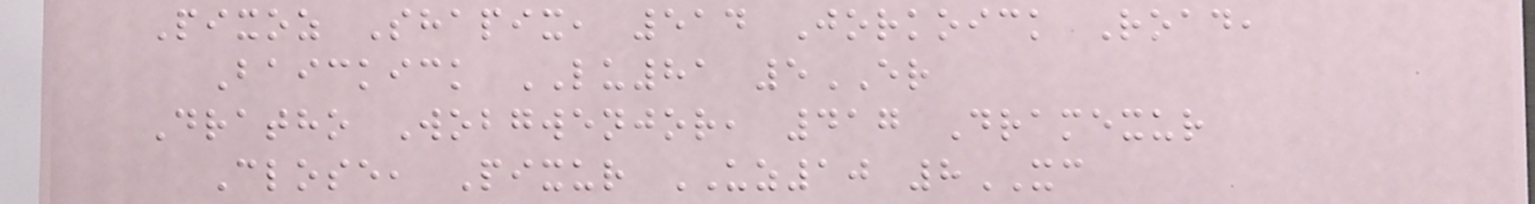Pixoz Shapix, 514 Jorkoick Road,
Baickick LU81 5ER
Dratho Wobgwenjor, 417 Dramexur
Close, Pixur UZ10 8XC
